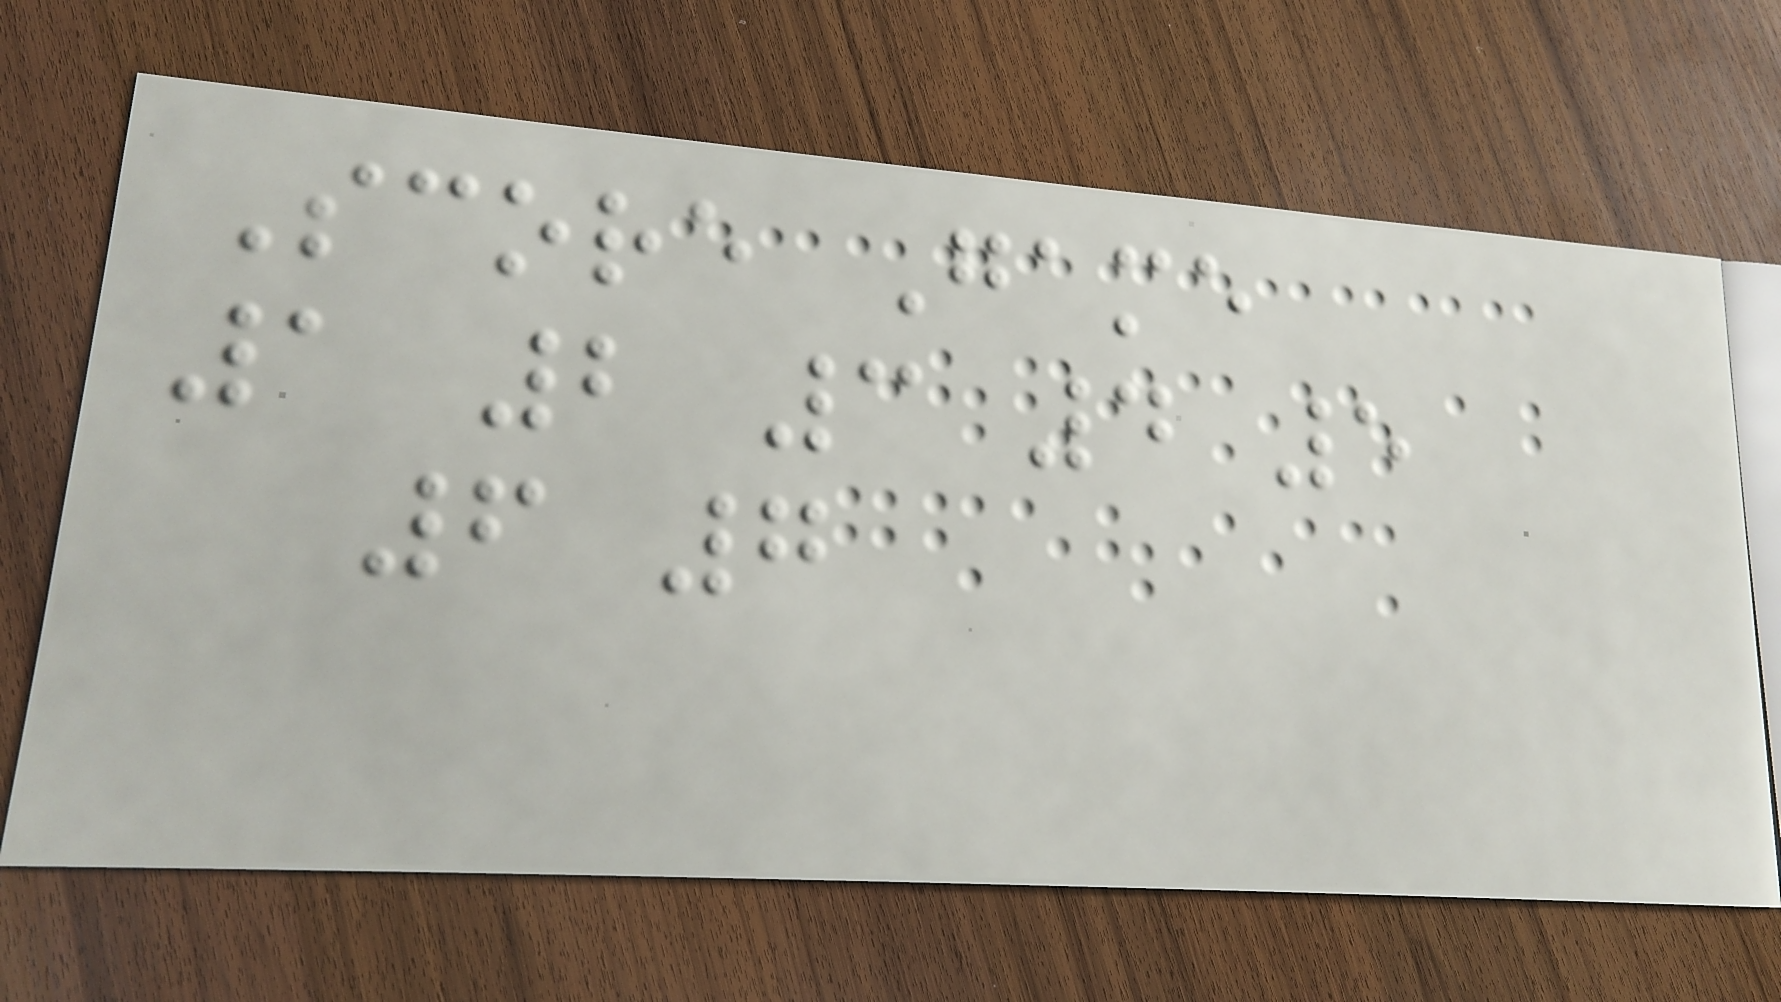Score Game
1 2 3 4 5
6 7
